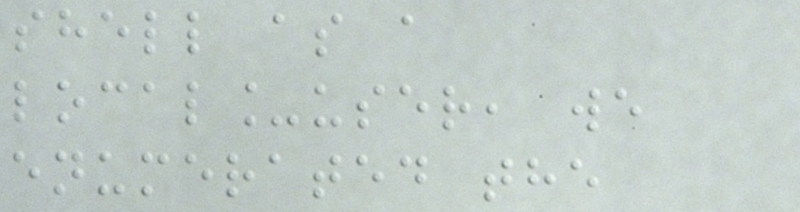shell as a
local_user, we
enumerated the
